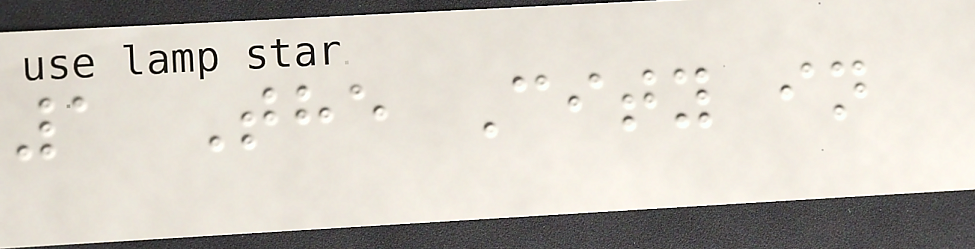1 The City in
